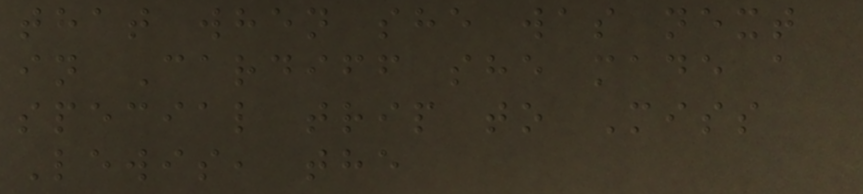that when she was next
in Cardiff she made a
special trip to Miss
Lewis, the
